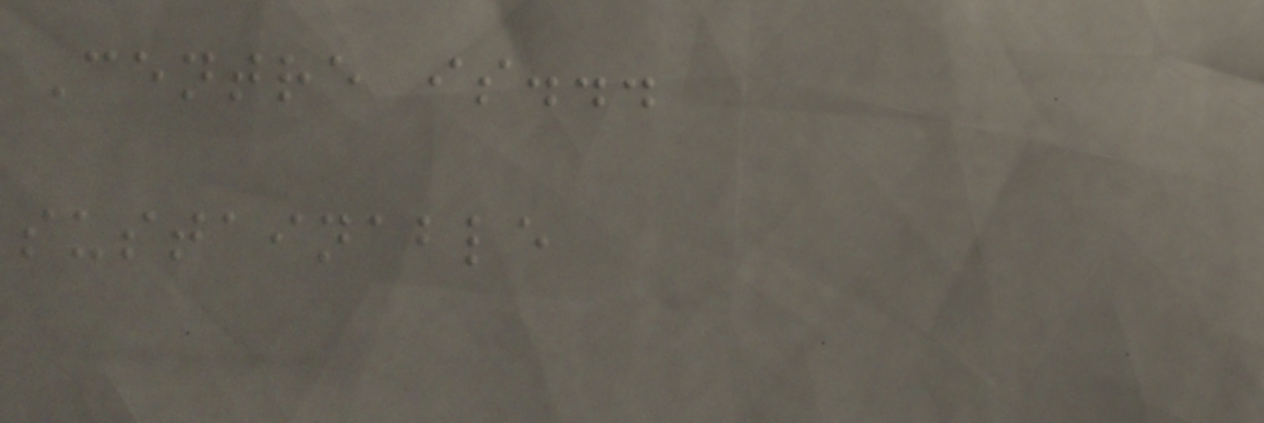Centre is...
sustainable
